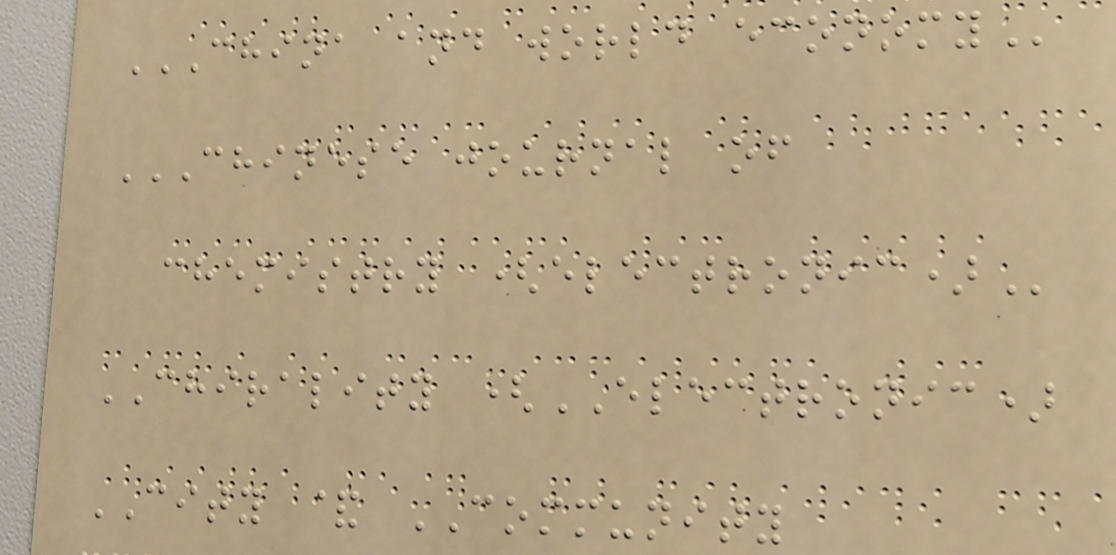CHINA AND WORLD ECONOMY
CHINESE JOURNAL OF
CHEMISTRY (ELECTRONIC)
CHIRALITY (ELECTRONIC)
CITY & COMMUNITY
